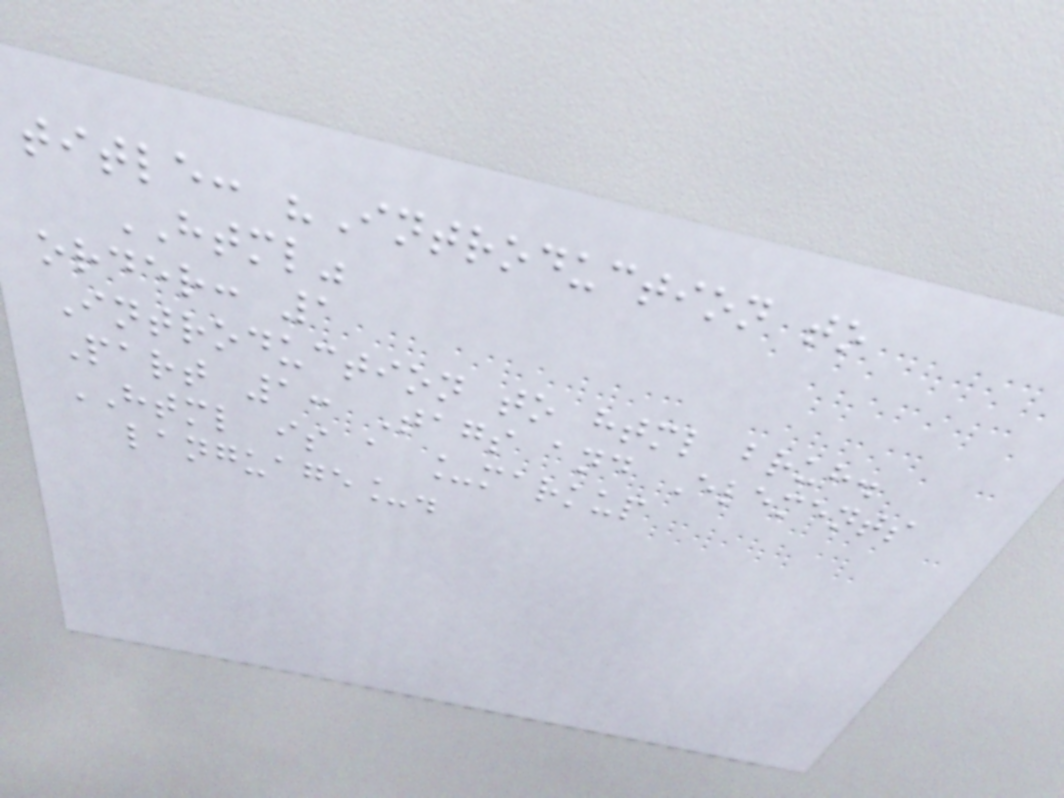title: "Introduction to
HTML"
order: 1
Introduction to html bruh.
Part 1: Tags and Elements
HTML is a _markup
language_.
